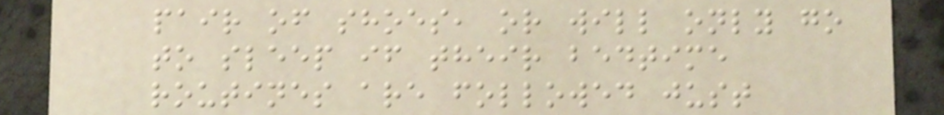pair of shoes, or will only go
to sleep if their bedtime
routines are followed just
